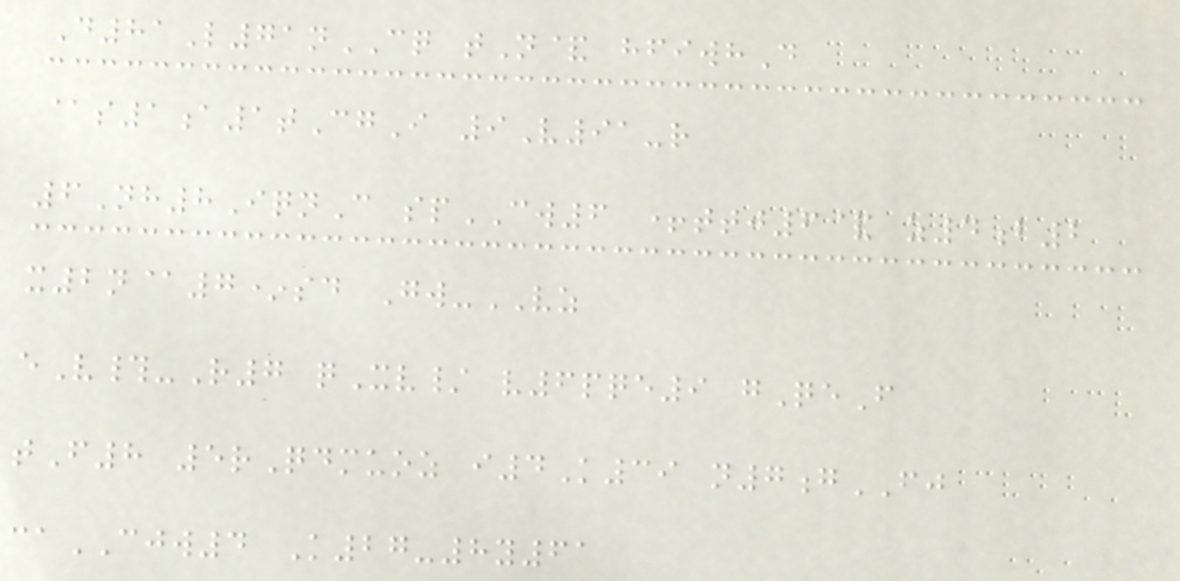D81L71nCQ tN& hfiwhD
@s1a1tCgI 9V91-r
6Nh8IqnC spCW6 +ttj6& z4b2
x2n@7*sd Gw-VZ
eV#-R7 qXv/ v6pqe9 gQeF
tF8 5rQdmuoz i4K39 n7gFJ
caCJW4 K27-8y61
